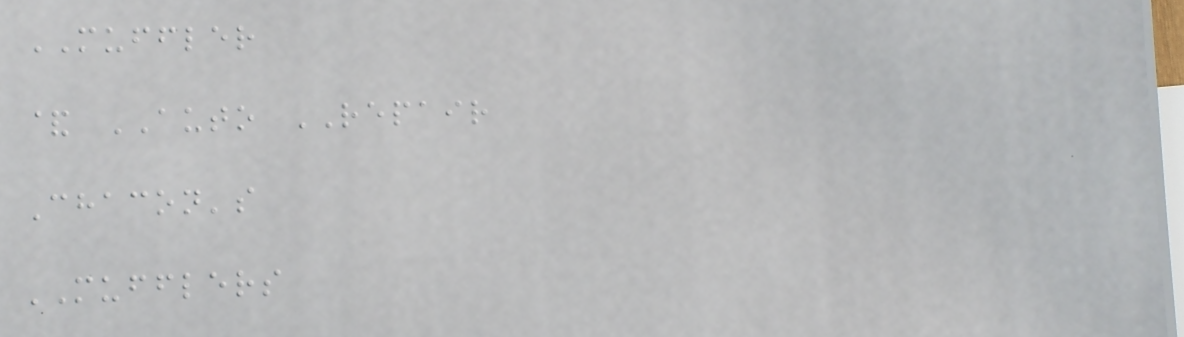MUFFLER
& AUTO REPAIR
Chacon's
MUFFLERS
